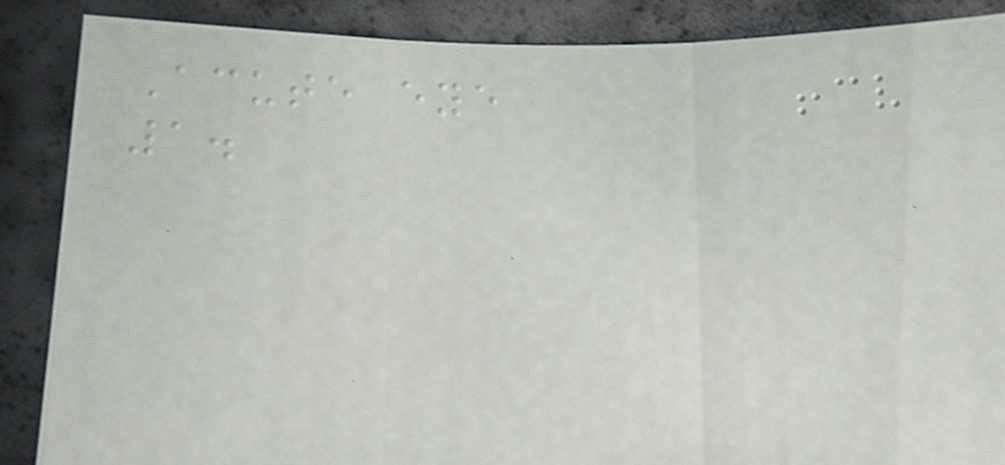Acute eye
1.
